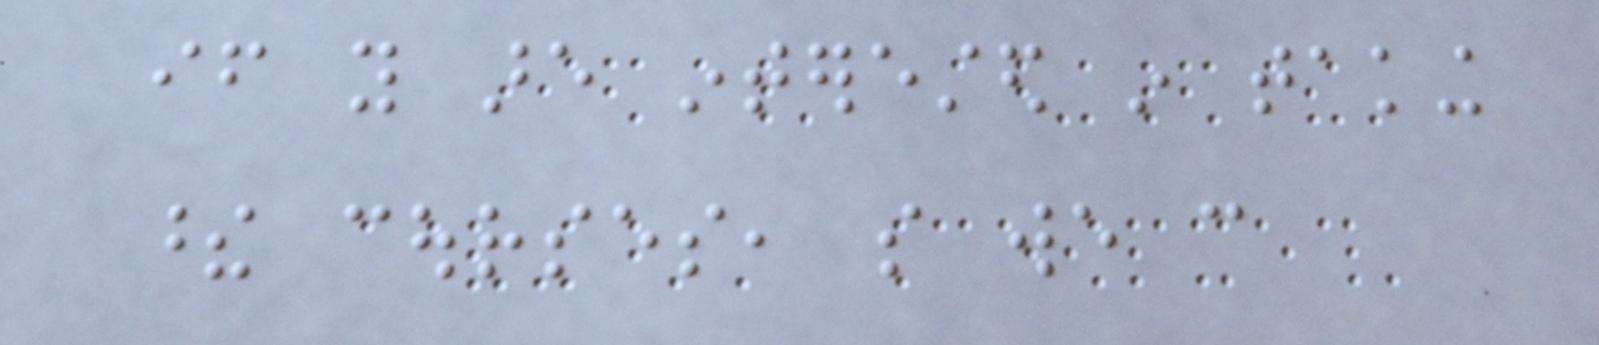if you are interested in taking
these courses, so we can
